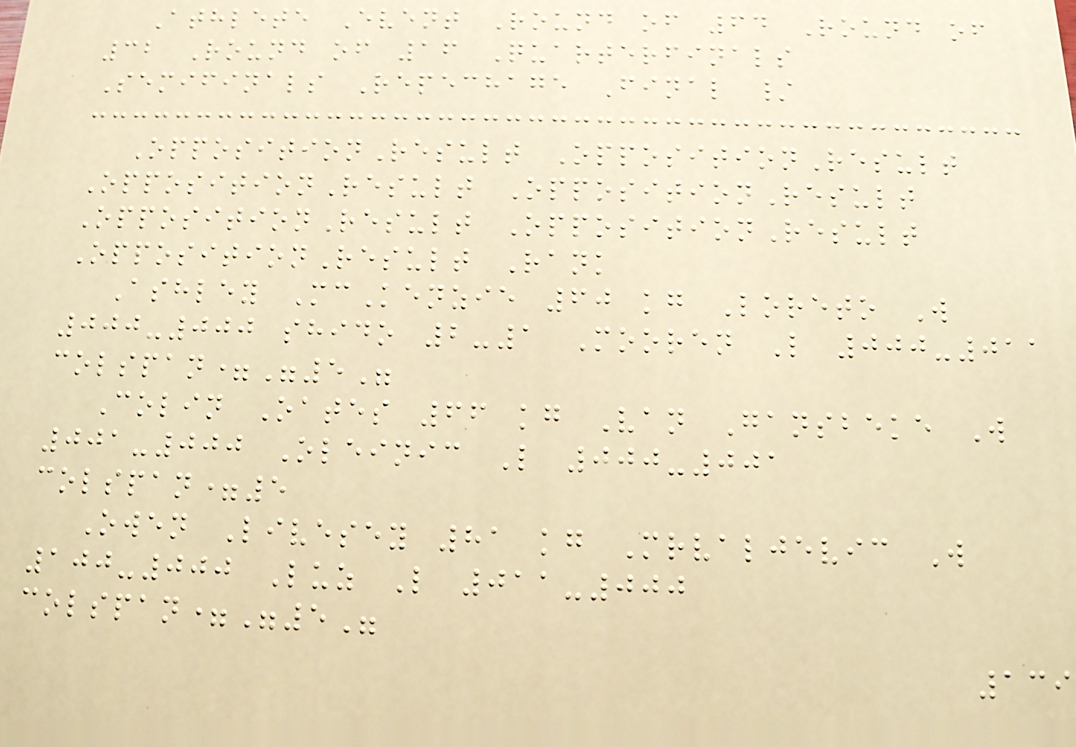Athlete Event Round of 64 Round of
32 Round of 16 Quarterfinals
Semifinals Repechage Final /
OppositionResult OppositionResult
OppositionResult OppositionResult
OppositionResult OppositionResult
OppositionResult Rank
Ashley McKenzie 60 kg Loreto W
000-000 shido 2-1 Mooren L 000-011
colspan="5"
Colin Oates 66 kg Van Gansbeke W
001-000 Oleinic L 000-001
colspan=5
Owen Livesey 81 kg Mrvaljevic W
100-000 Luz L 011-000
colspan="5"
139
